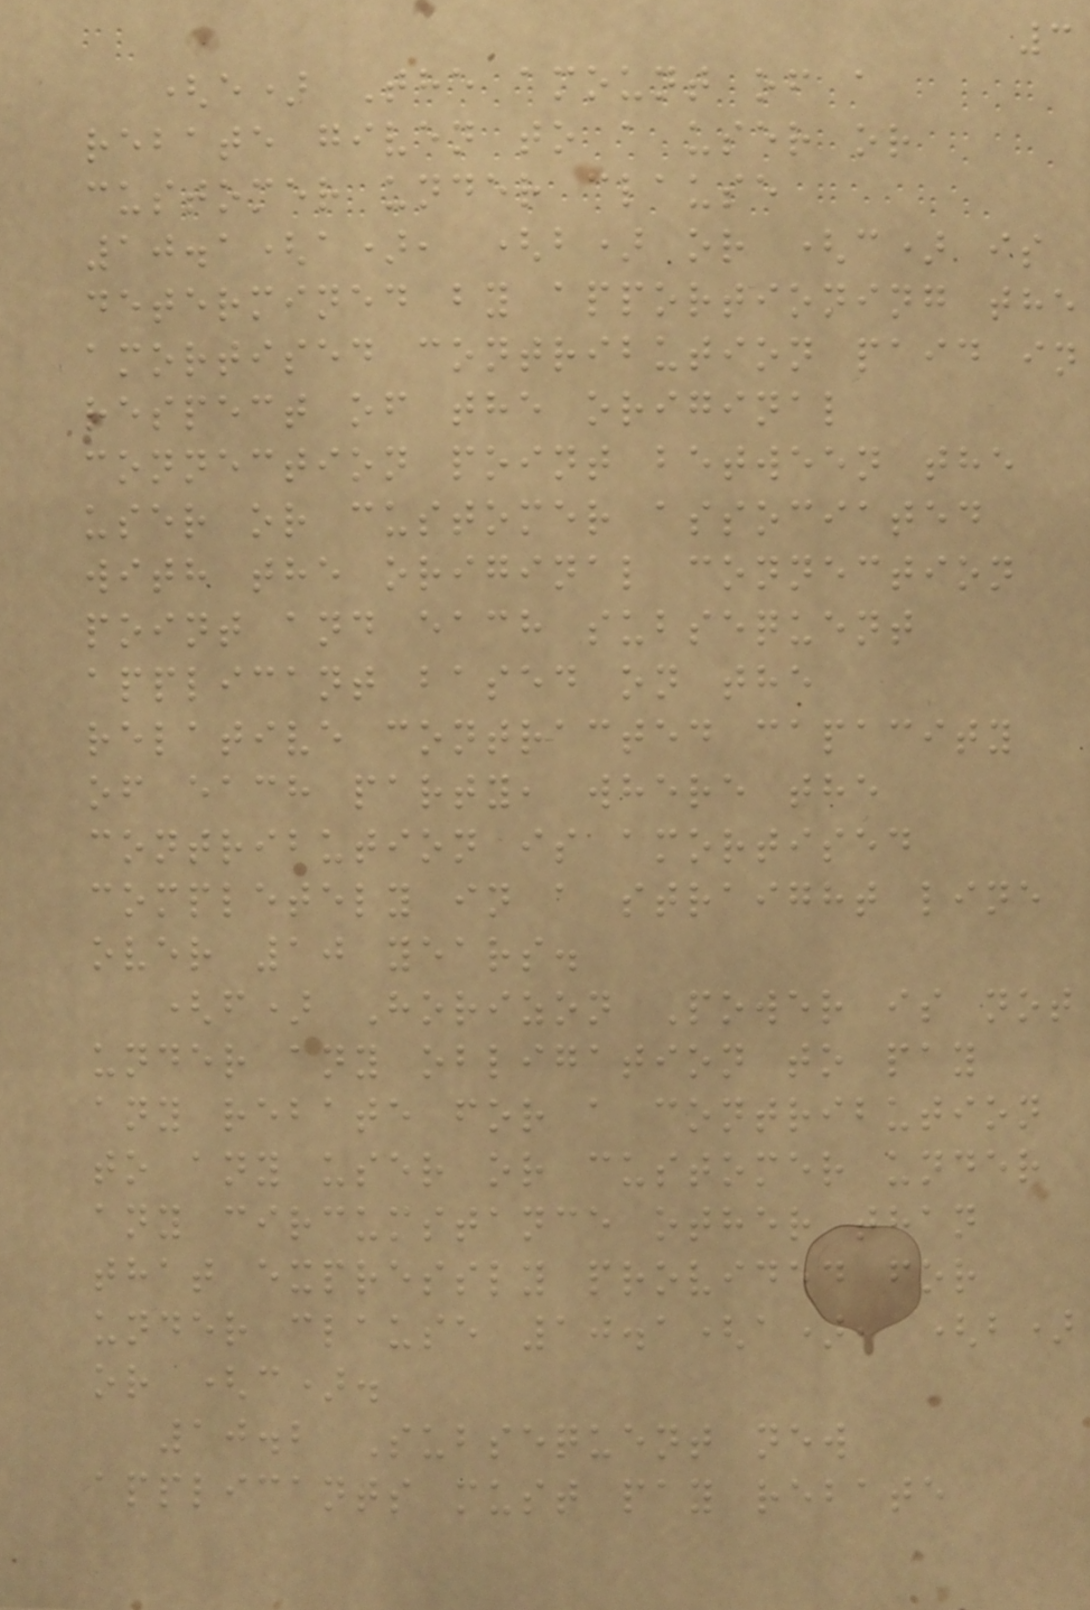3
(e) The amount of a
rebate given to a user or
customer under clause
10.1(a), (b) or (c) is
determined by apportioning the
amortised contribution paid in
respect of the original
connection point between the
user or customer associated
with the original connection
point and each subsequent
applicant based on the
relative contracted capacity
of each party, where the
contribution is amortised
completely in a straight line
over 10 years.
(f) Horizon Power is not
under any obligation to pay
any rebate for a contribution
to any user or customer under
any circumstance other than
that expressly provided for
under clause 10.1(a), (b)
or (c).
10.2 Subsequent new
applicants must pay rebate
